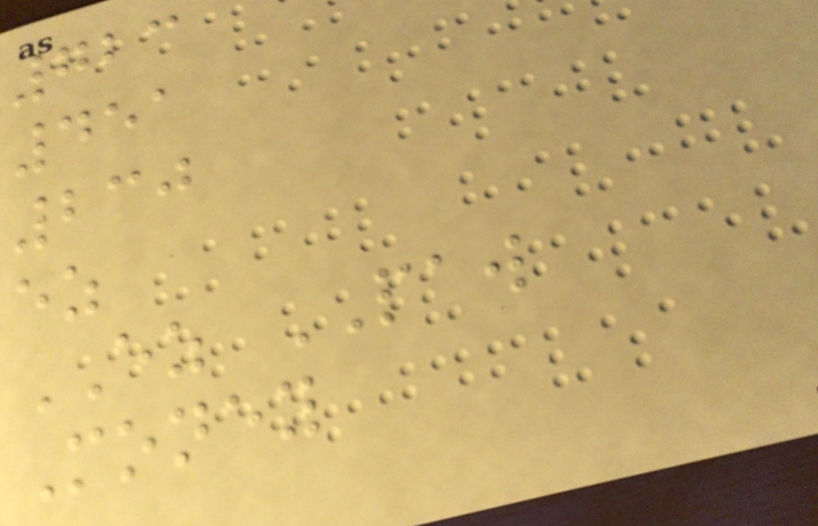723
451
230
ez
EZ PAW
Money
